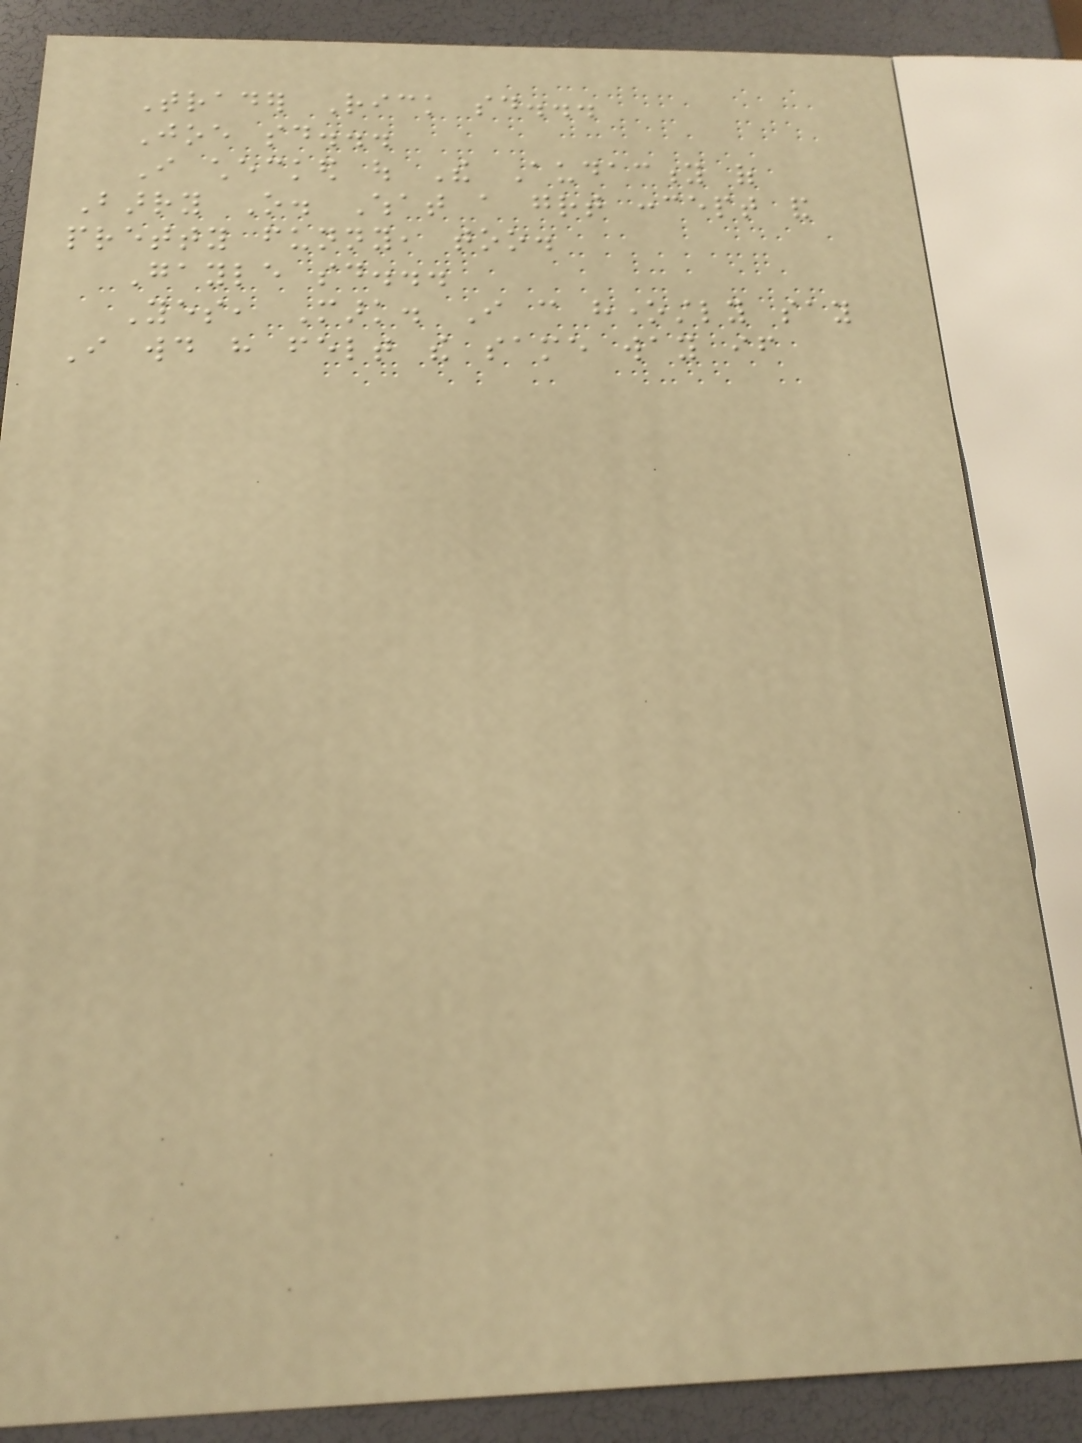Trader Rick said...
Joe said...
I checked out The Audacity of
Barry O. What a great concept and
pretty funny, too.
Gayle said...
Yes, Mark. I can honestly say
I would have felt the same way if
